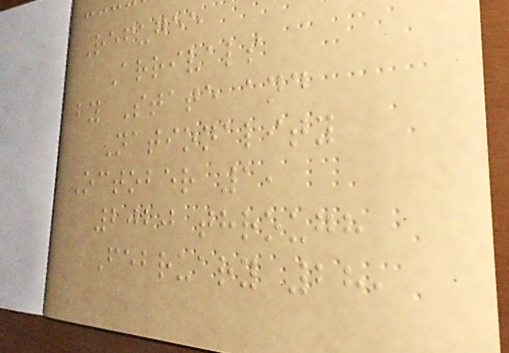Refugee
Arrivals
by State and
Nationality
October 1,
2020 through
February 28,
